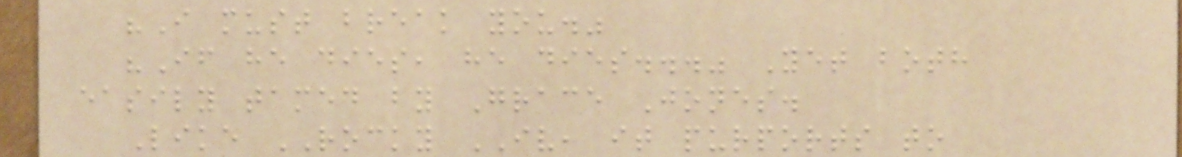"I must break you."
"If he dies, he dies..." Yet both
easily tamed by Grace Jones.
Like ROCKY IV, it purports to
